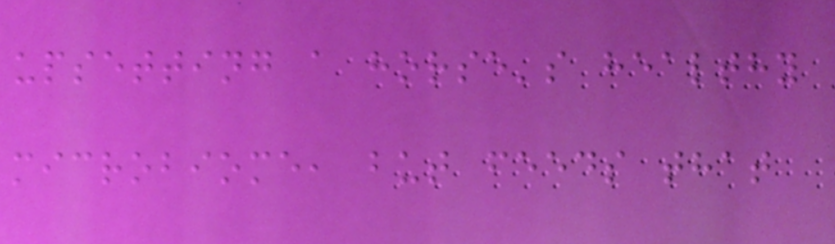upsetting a horse's healthy
microbiome, but feeds that
